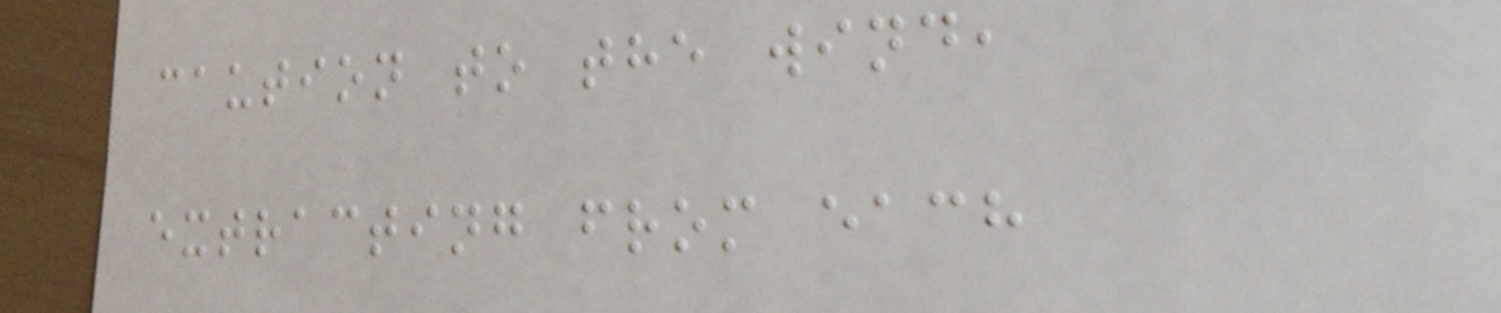caution to the wind,
extracting from each
